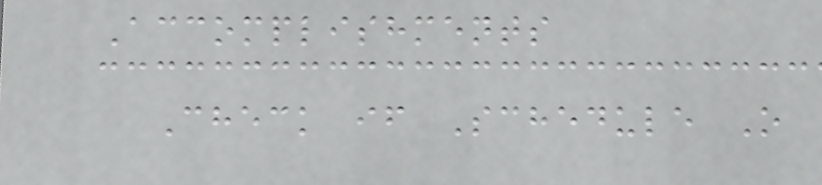Accomplishments
Check if Schedule O
